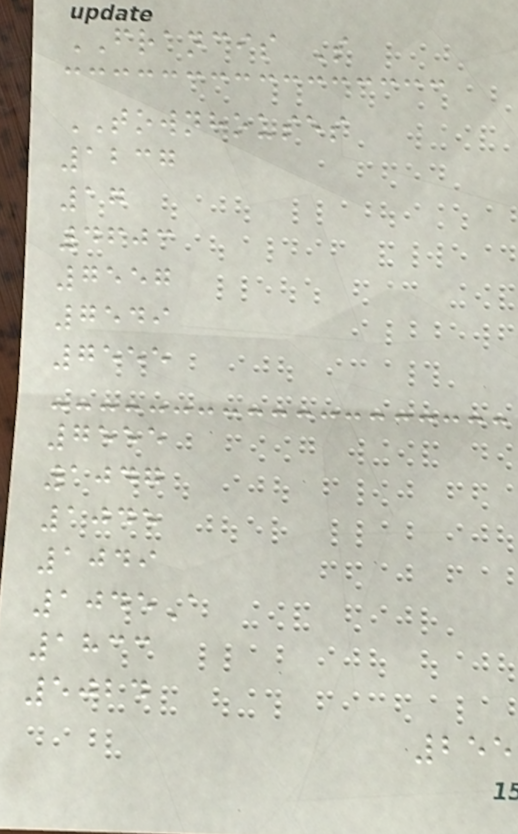FRANCIS S
TOWNHOUSES
1237
17
4603
7557
7549
7555
7555
1047
1045
1049
1045A
1833
5024
255
